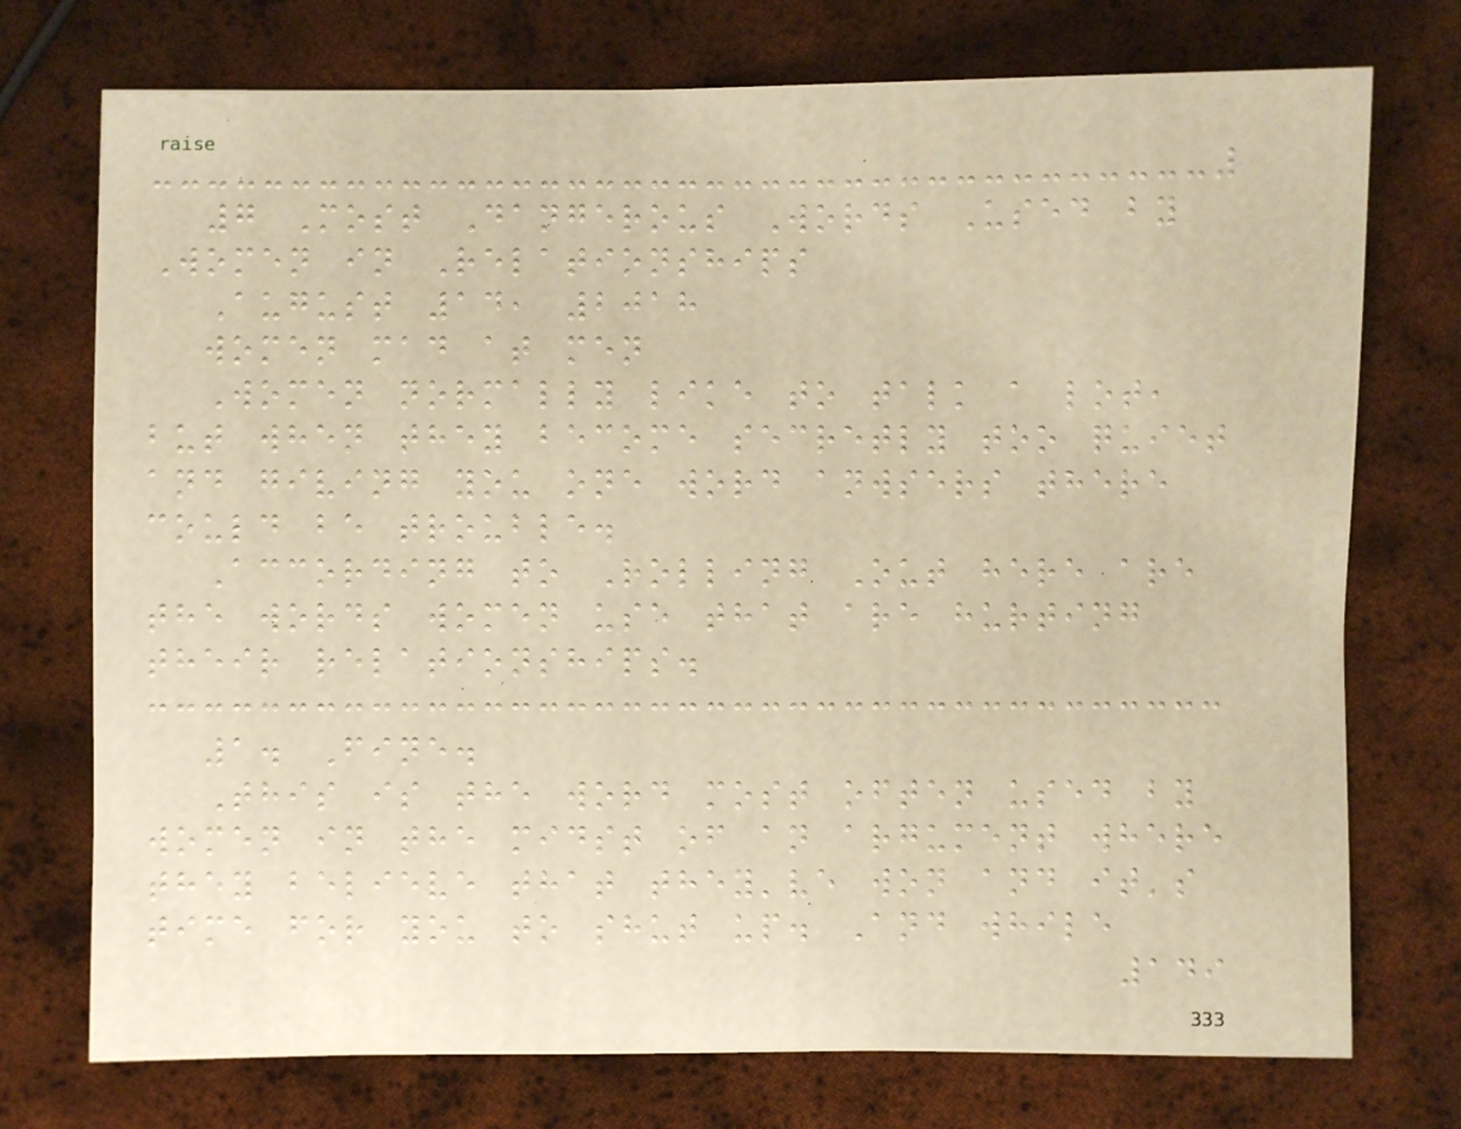7 Most Dangerous Words Used by
Women in Relationships
August 14, 2018
women mad at men
Women normally like to talk a lot,
but when they become secretly too quiet
and giving you one word anwsers there
could be trouble.
According to Rolling Out here are
the words women use that are hurting
their relationships.
1. Fine.
This is the word most often used by
women in the midst of an argument where
they believe that they've won and it's
time for you to shut up. And while
149
